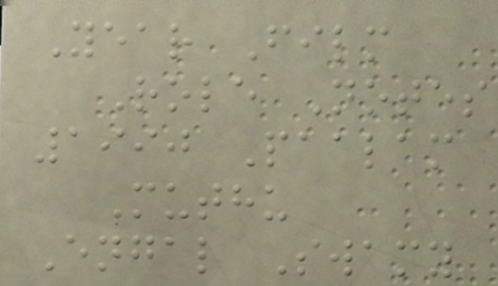Year Film
Role Notes
1990 Paalam
Muthu
Engal Swamy
